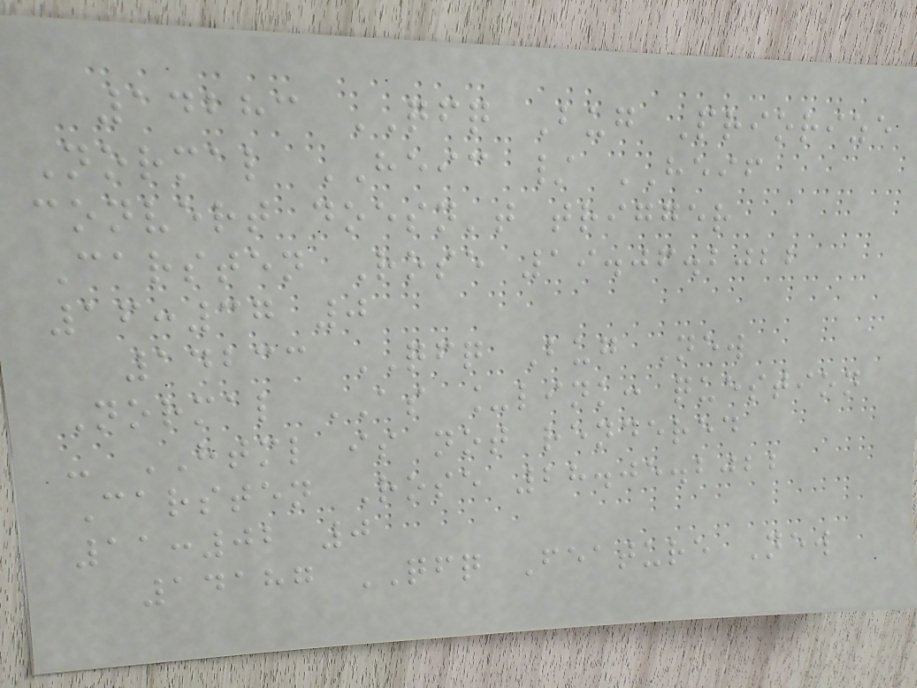14283 QFQ Bug Priorize
Normal HEIC / HEIF
convert doesn't trigger
Carsten Rose 19.06.2022
16:37 0
14233 QFQ Bug New
Normal AS _link: question
- HTML is not rendered
Carsten Rose 28.05.2022
11:02 0
14187 QFQ Feature New
